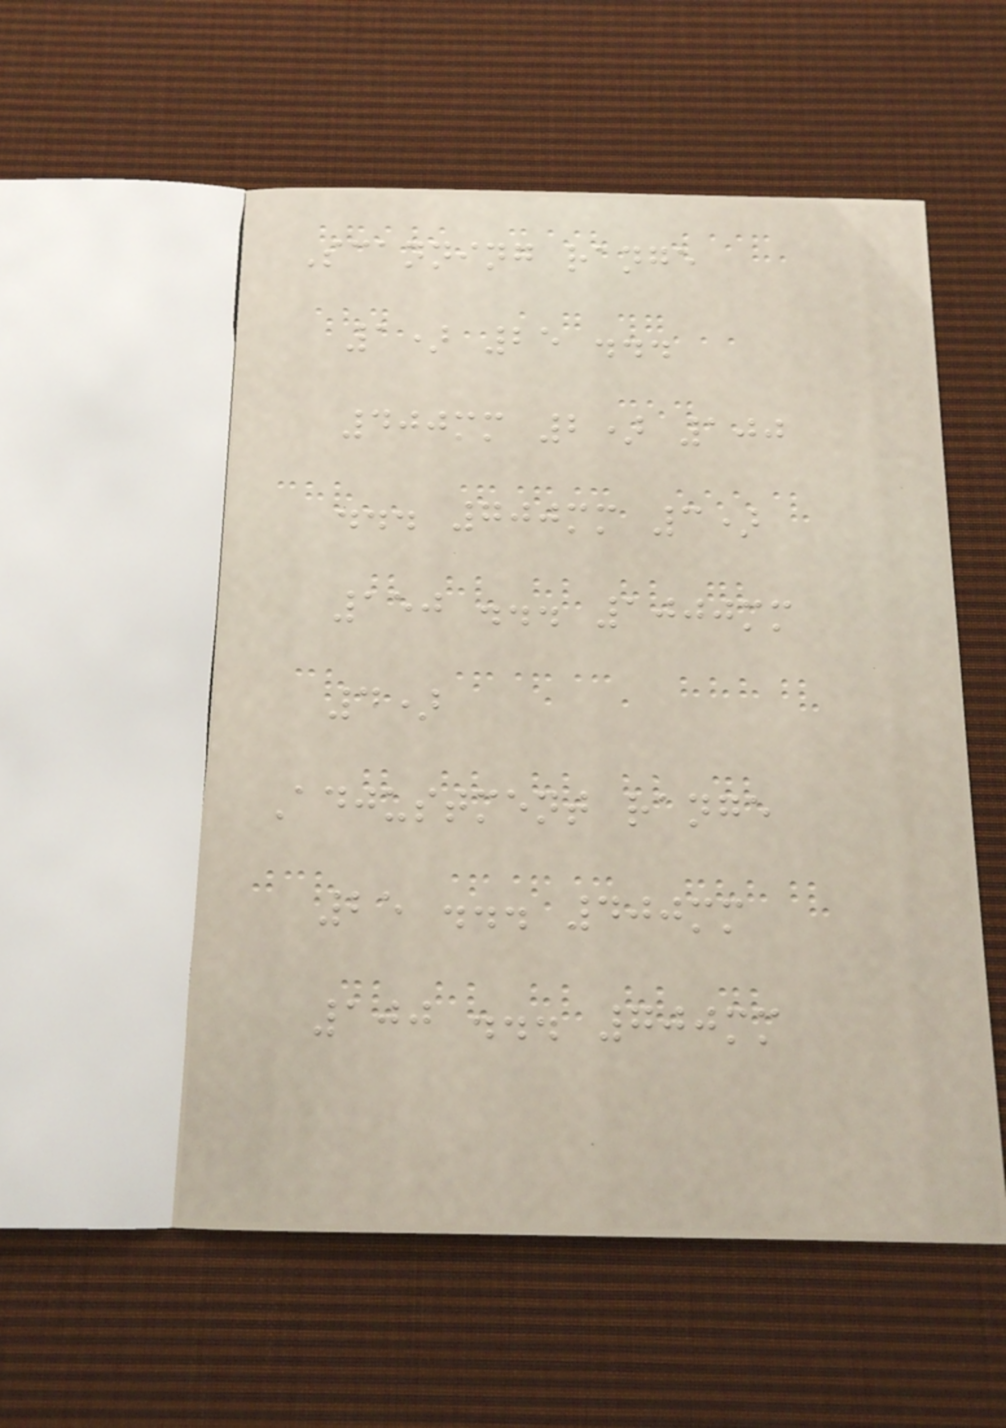Scanning range
1) 25 ...
400mm 2) 100
... 700mm 3)
150 ... 1000mm
4)
Adjustment range
25 ... 400mm
100 ... 700mm
